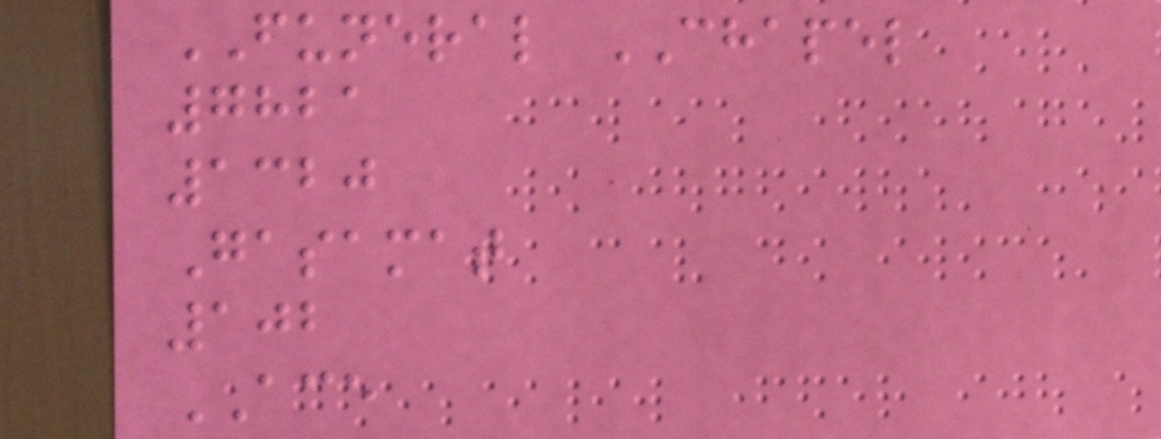FUNERAL CHAPEL
7821
1320
Gasamat
102
ACE
